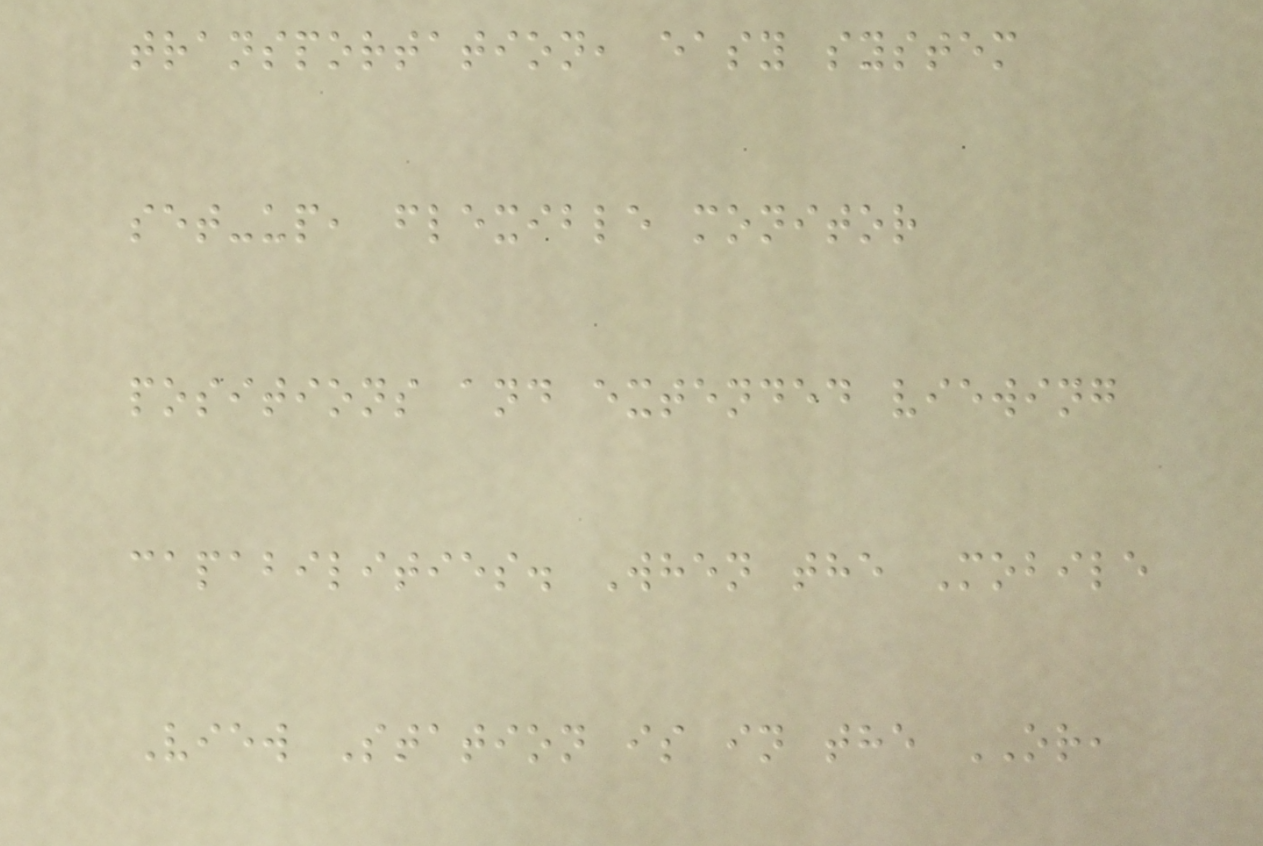transportation, easy system
set-up, flexible monitor
positions and extended viewing
capabilities. When the Mobile
View Station is in the OR,
